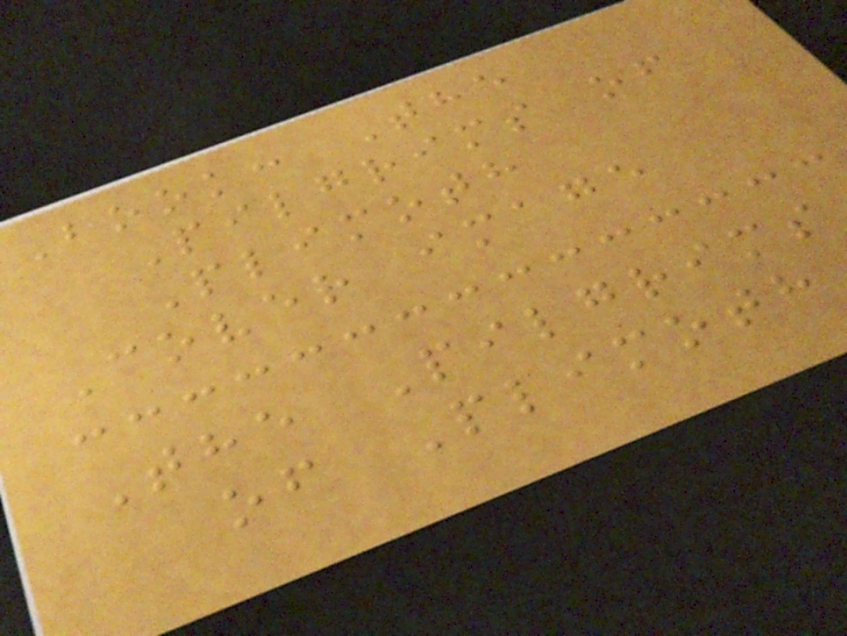Book: The
Pilgrims of
Plimoth
Cover image
The Pilgrims
of Plimoth
